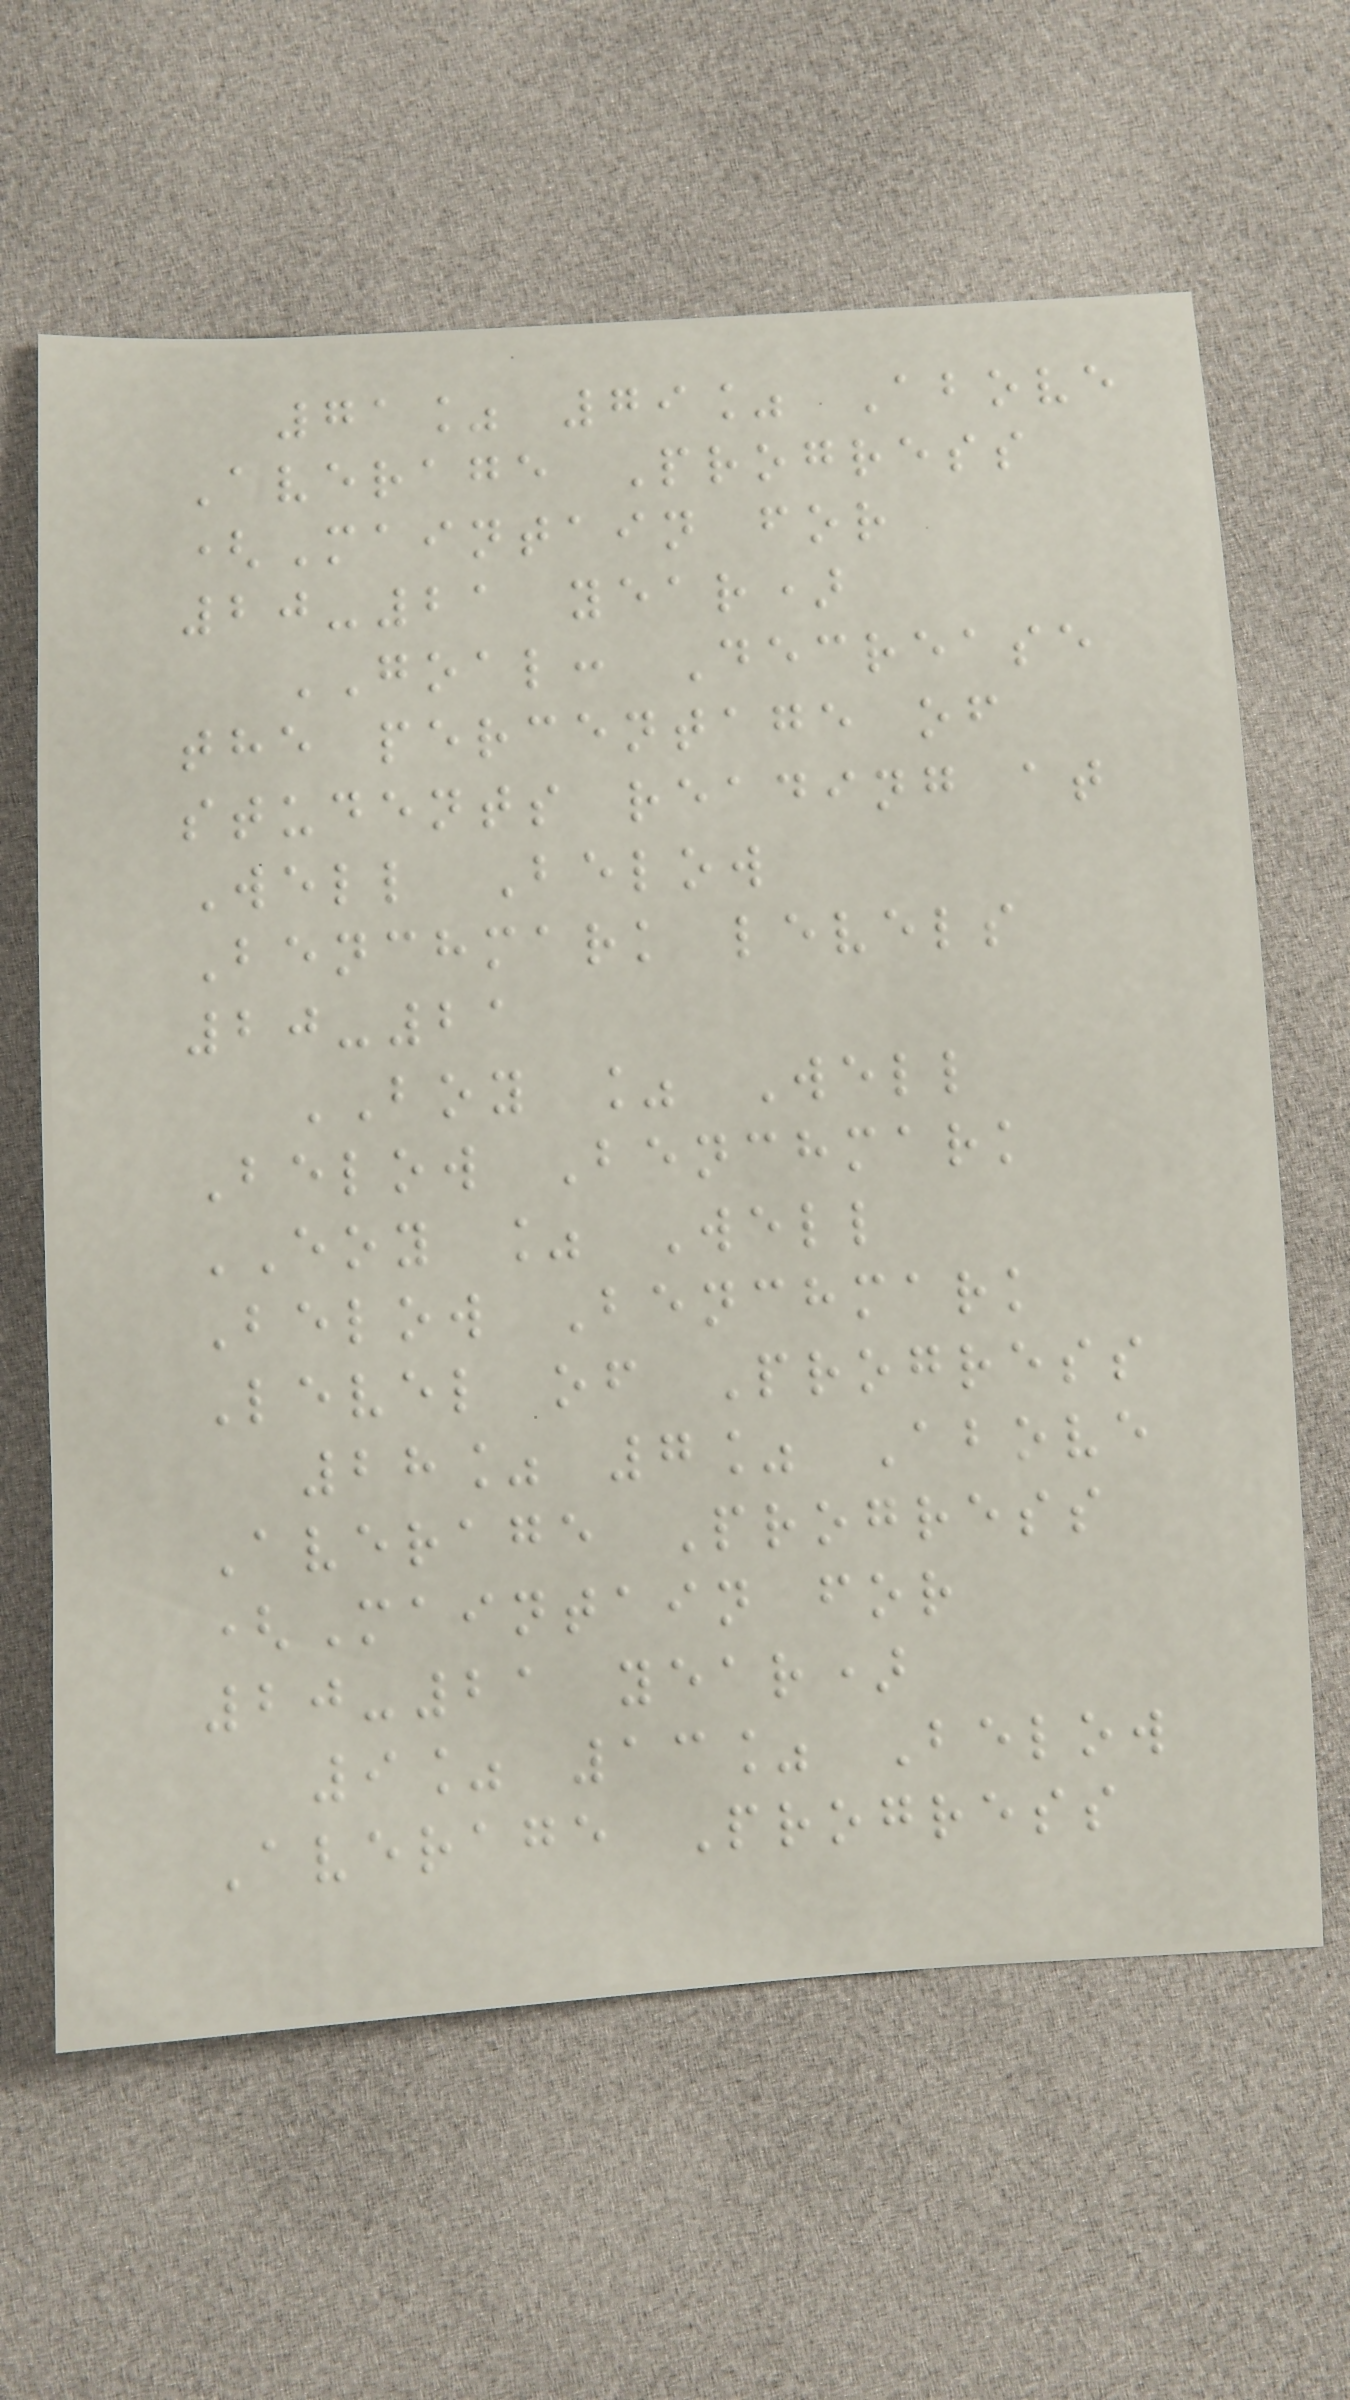71% 79% Above
Average Progress
(Maintain for
20-21 year)
GOAL: Decrease
the percentage of
students reading at
Well Below
Benchmark levels
20-21
BOY % Well
Below Benchmark
EOY % Well
Below Benchmark
Level of Progress
28% 7% Above
Average Progress
(Maintain for
20-21 year)
9% 13% Below
Average Progress
